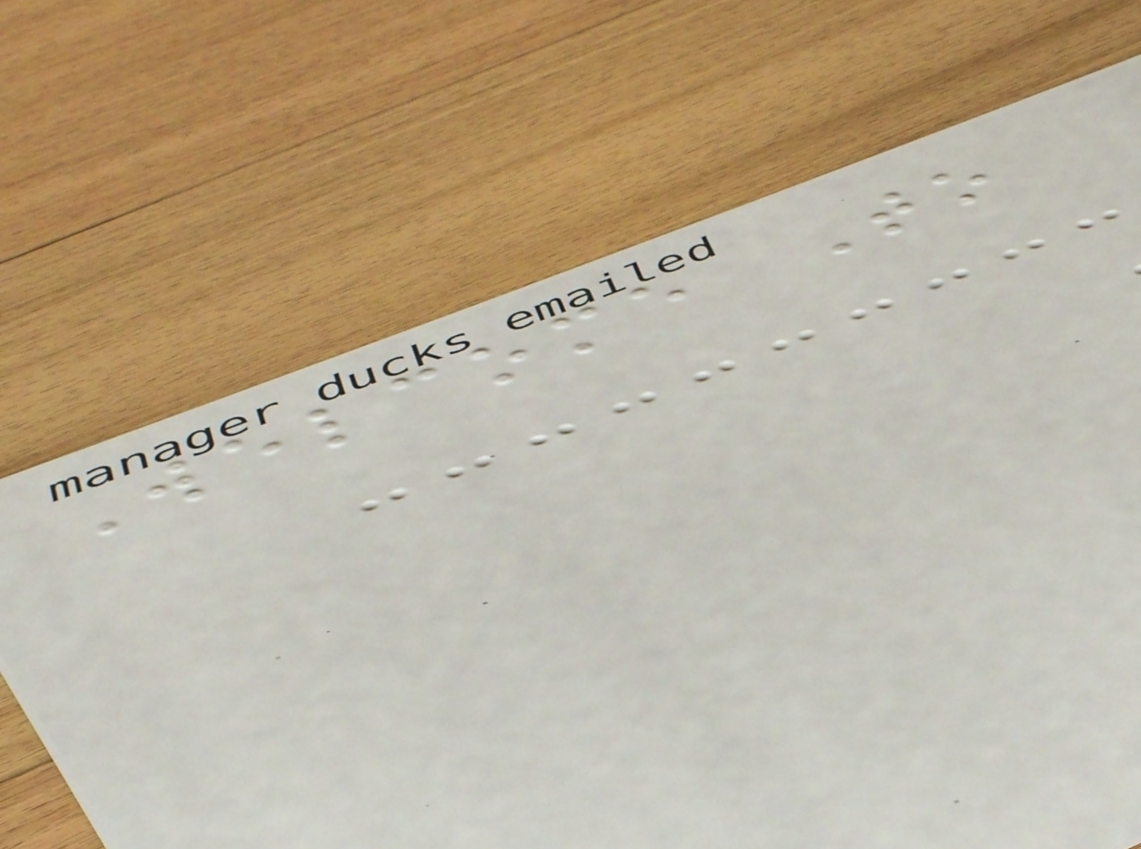Welcome To
